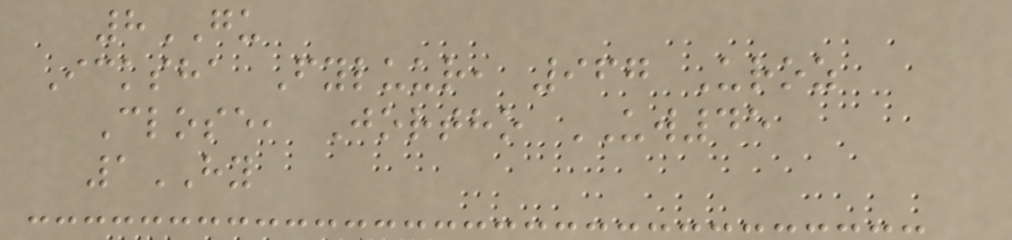8GU
Icksha Fyluur, 967 Uroz
Close, Jortho UW45
1HY
